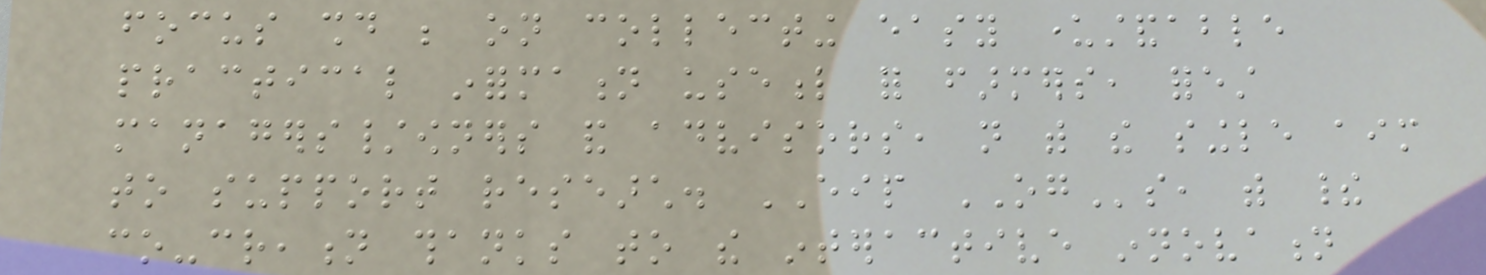focus should be on collecting easy understandable
practical information useful for farmers, forest
managers/owners and advisors, not with the single aim
to support research. EIP OGs, with their
co-creation thanks to the interactive innovation
